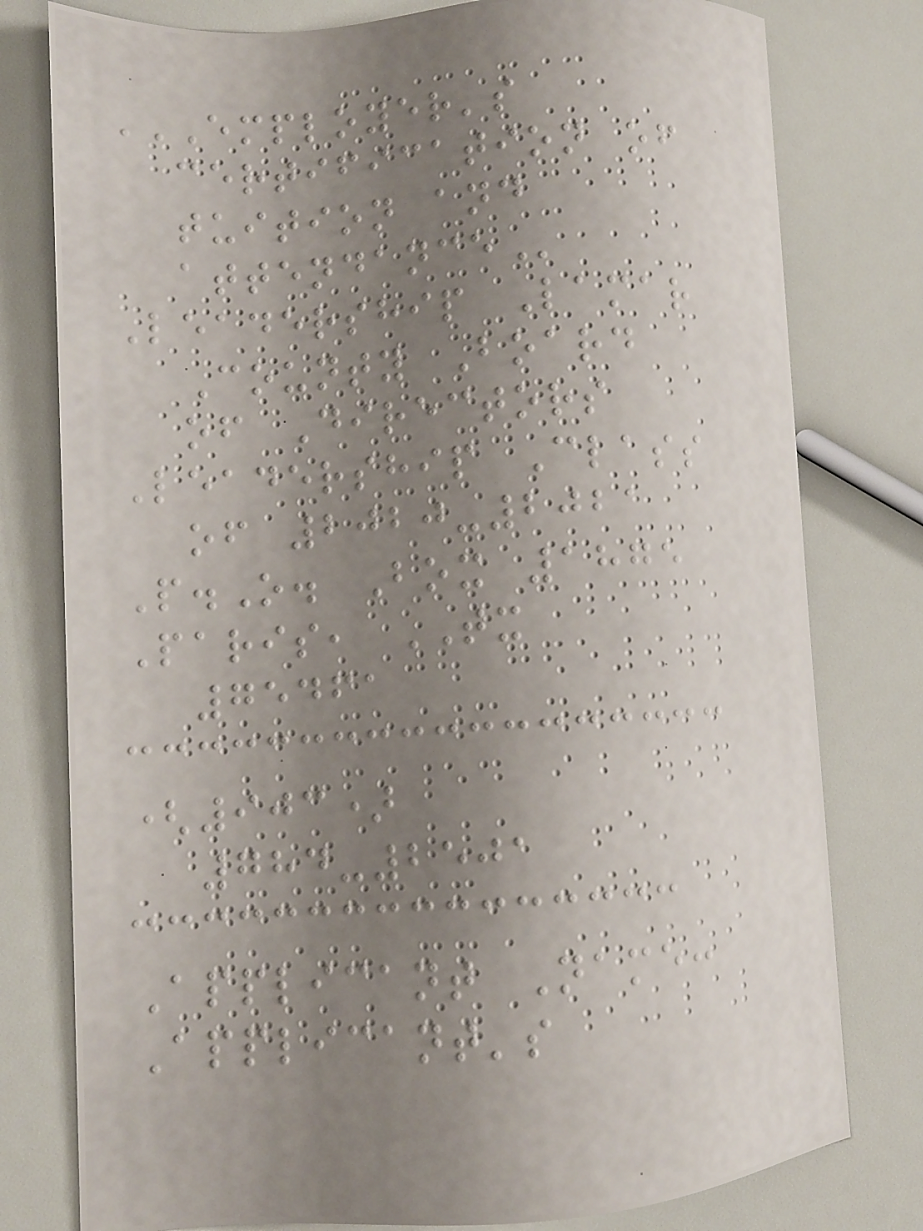EMPLOYER'S
CERTIFICATION OF
TUITION AND
ATTENDANCE
Leadership Lamar
County Board
of Directors
Leadership Class
of 2020-2021
P.O. Box 1875
Paris, TX
75461
(903)
784-2501
Applicant Name:
Applicant's
